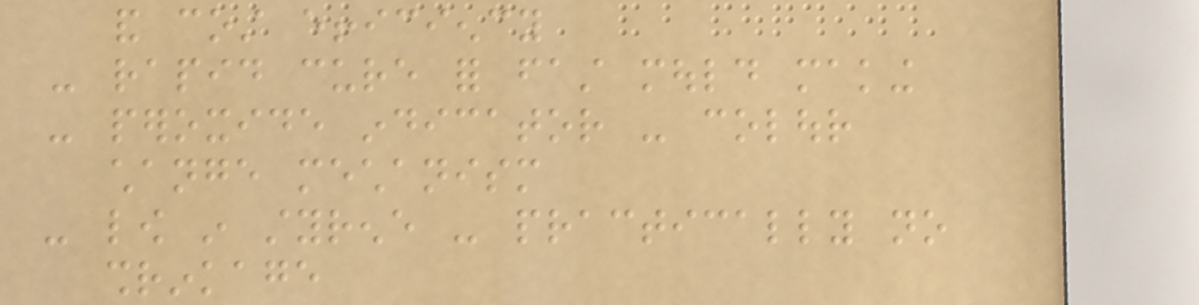and cost efficiency
- rapid cure for fast mould making
- peroxide indicator - colour
change mechanism
- low in styrene - practically no
shrinkage
